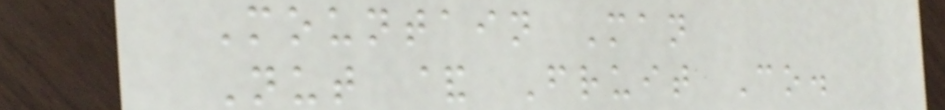Mountain Man
Nut & Fruit Co.
